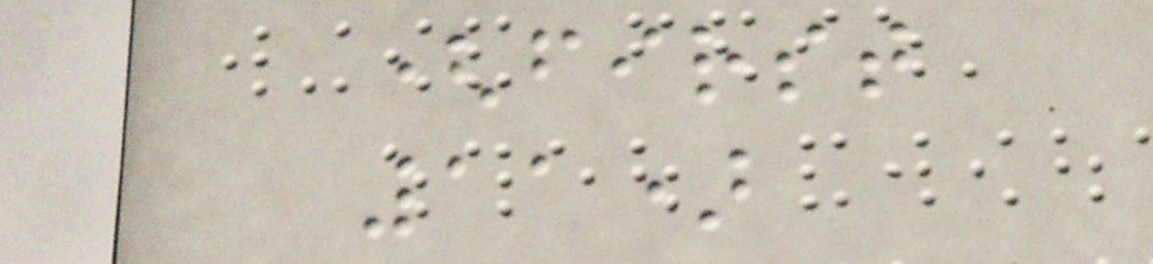(first
11)
